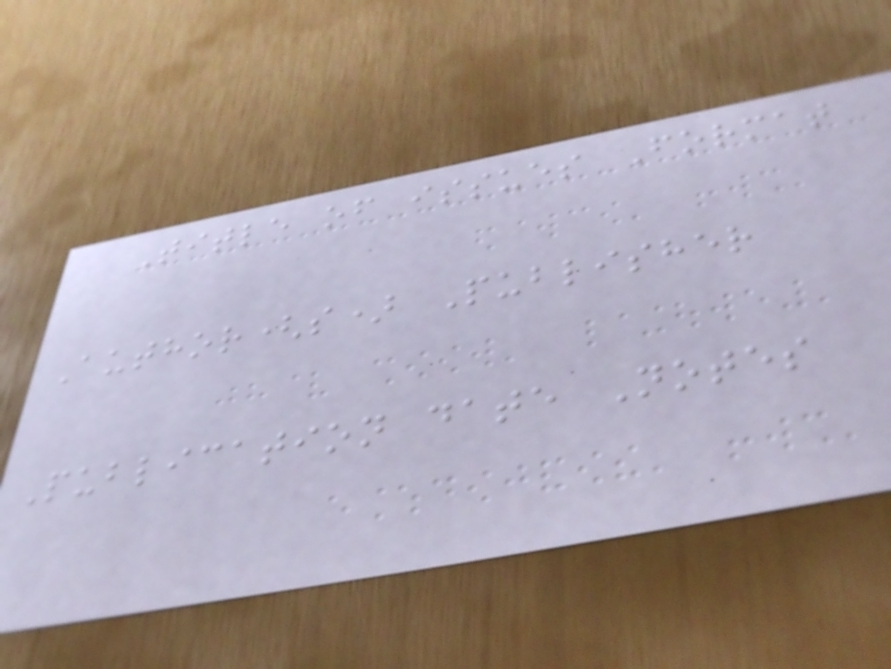Title of issues Format
Author(s) Publisher
Publication date Notes
